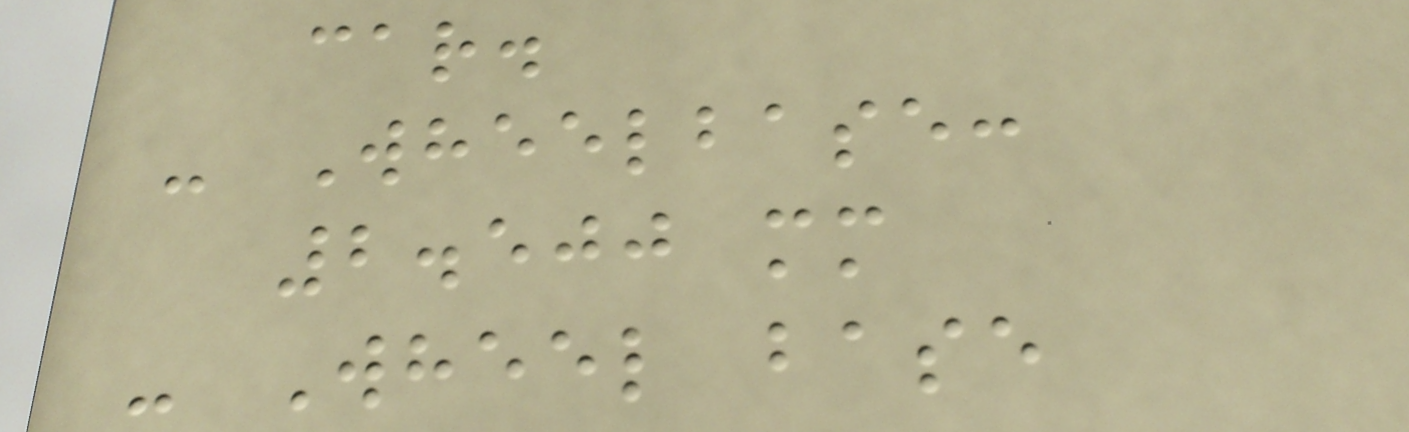car.
- Wheelbase:
2.500 mm
- Wheel base
